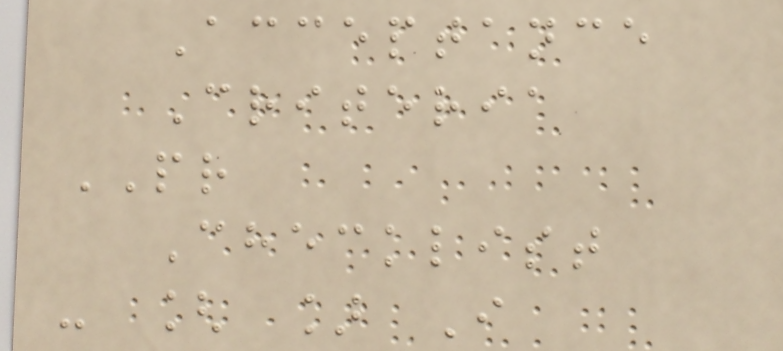Acceptance
Criteria
PR
Checklist
- [ ] I
